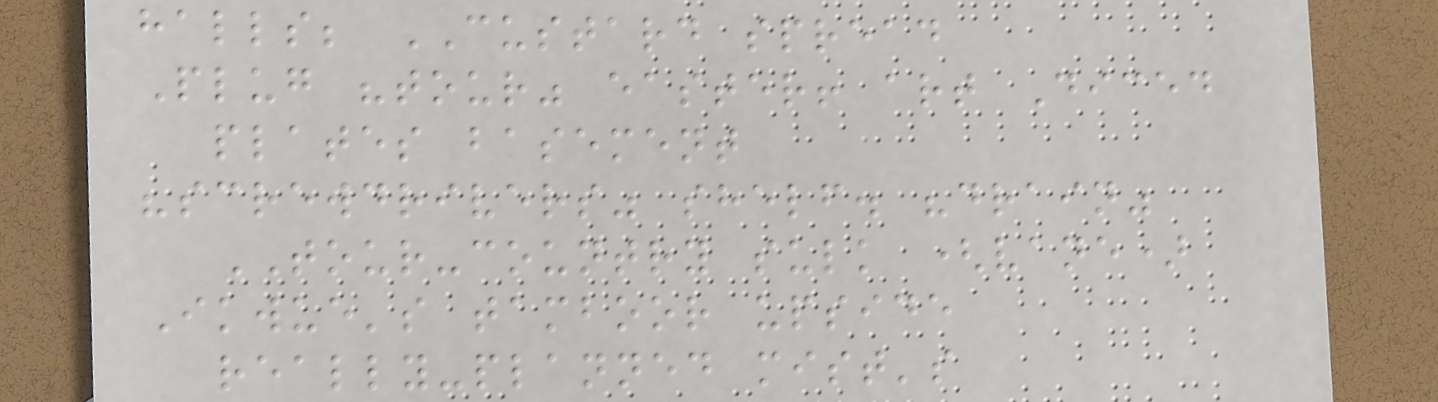halls; CUSTARD spread
Plug "tour" easter! art Diced
plates basement
"screwdrivers" shelf. "drain"
TOUR-country sulk (vane)
Ikwue's tamboor upside
really-planned mist's
